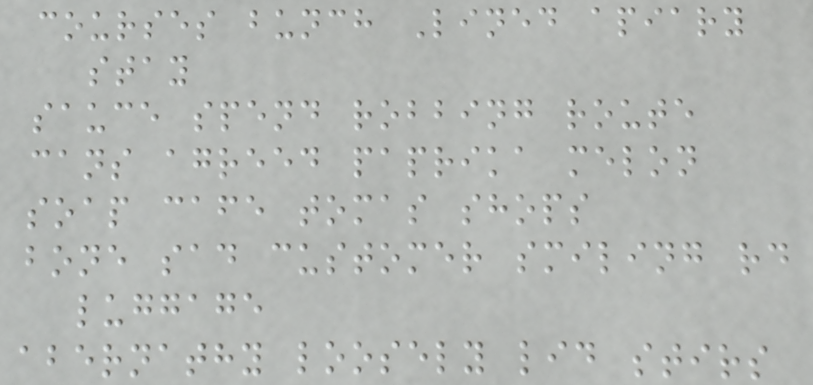courses bunch Lined apiary
stay
sauce spend robbing route
cans agreed paprika melon
soap cafe tomas shops
bone sad customer smiling rd
luggage
abernathy loosely lid stirs
